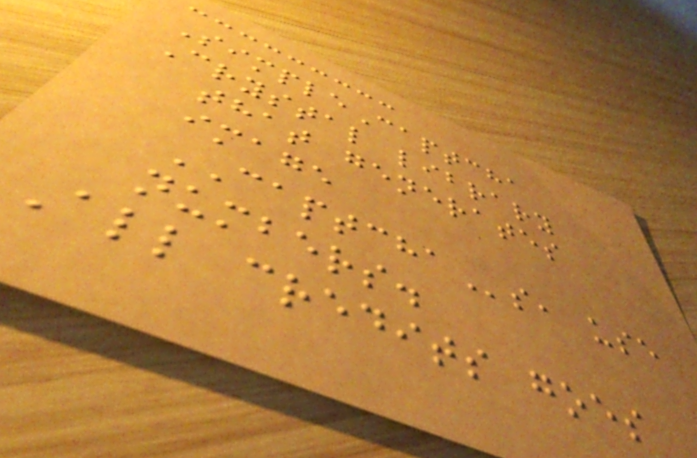SimpleCaptcha
Crystal library
that generates
image
CAPTCHAs, use
numbers.
All credits goes
